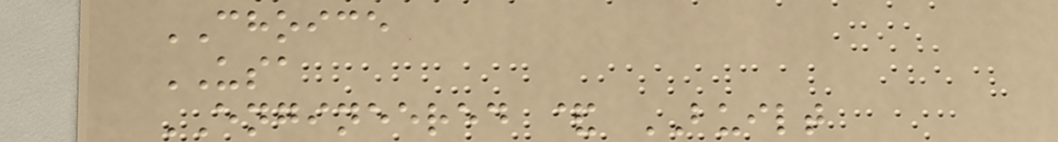CHOICE
USA
ENGINEERED & BUILT
